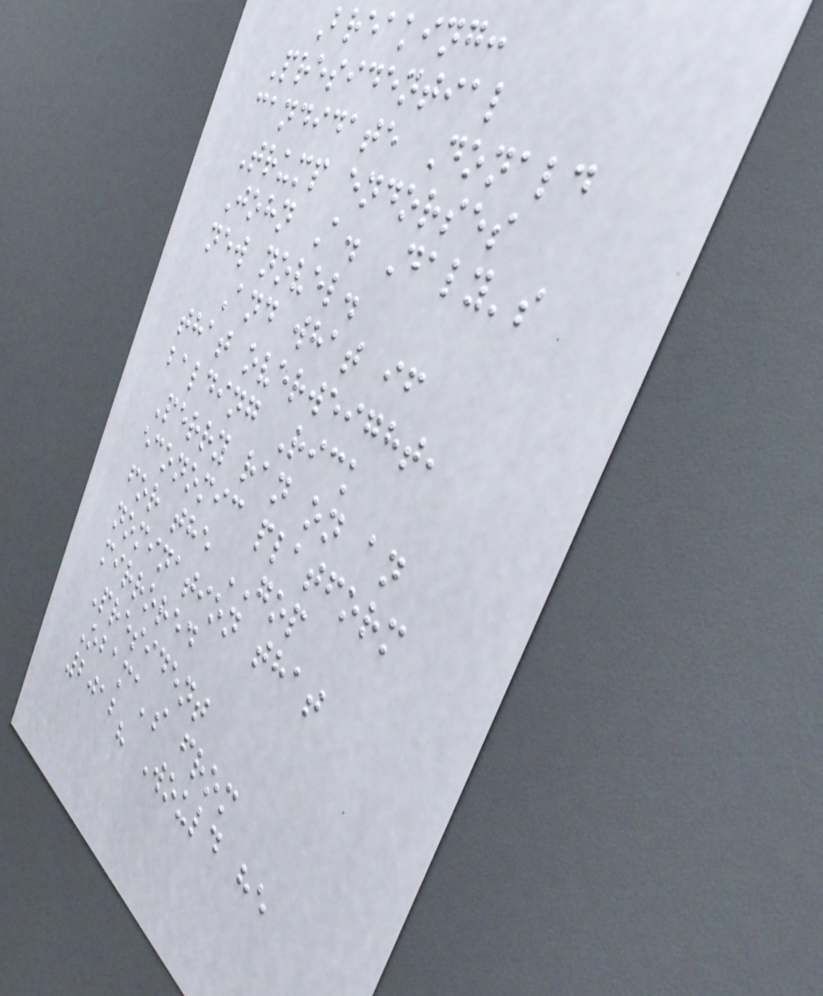Breaking:
Presidential
candidate Donald
Trump endorses
John A. Daly's
new novel.
And what if
that overweight,
balding Rick
Perry ran on an
economic platform
for the GOP
nomination that
mirrored
President
Obama's from
2012? Would he
